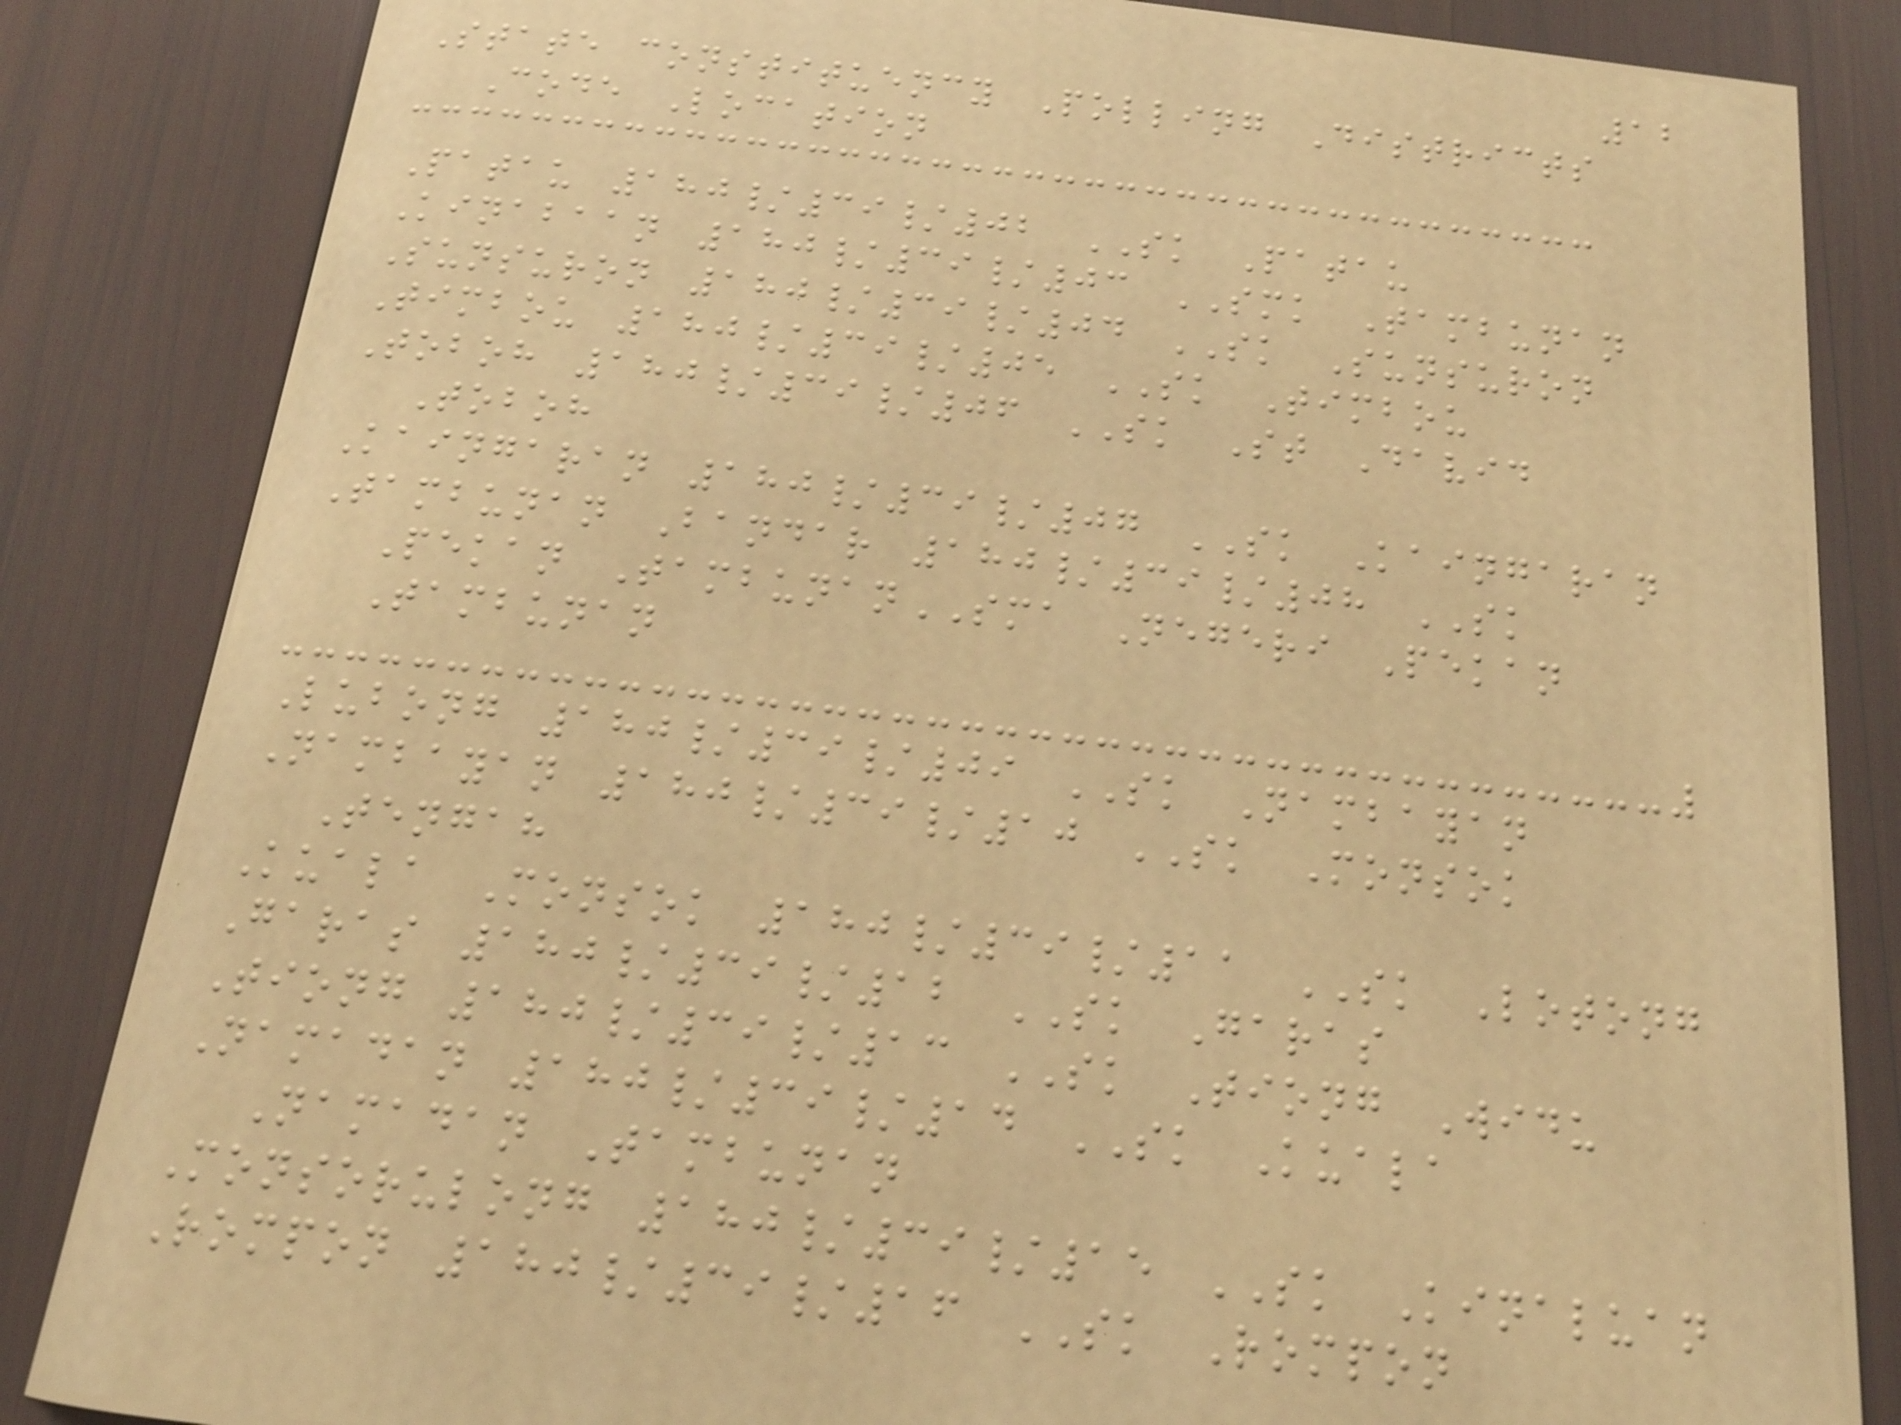12
State constituency Polling Districts
Code Location
Patau 180/39/02 SK Patau
Kinabaan 180/39/03 SMK Tambunan
Sunsuron 180/39/04 SK Sunsuron
Timbou 180/39/05 SK Timbou
Toboh 180/39/06 SK St David
Toboh
Kaingaran 180/39/07 SK Kaingaran
Tambunan Bandar 180/39/08 SK
Pekan TambunanSMA Negeri Pekan
Tambunan
Lubong 180/39/09 SK Nambayan
Nambayan 180/39/10 SK Monsok
Tengah
Kuala Monsok 180/39/11 SK Lotong
Garas 180/39/12 SK Garas
Tiong 180/39/13 SK Tiong Widu
Namadan 180/39/14 SK Kuala
Namadan Tambunan
Monsorulong 180/39/15 SK Kinaluan
Rompon 180/39/16 SK Rompon
